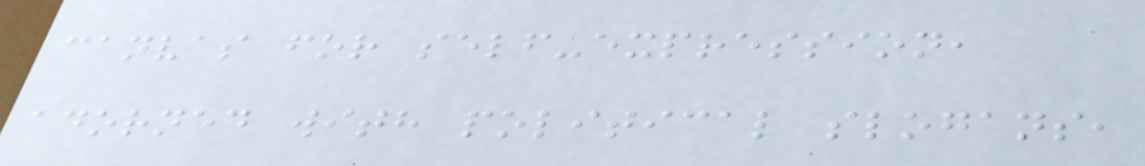canvas for self-expression,
adorned with political slogans,
